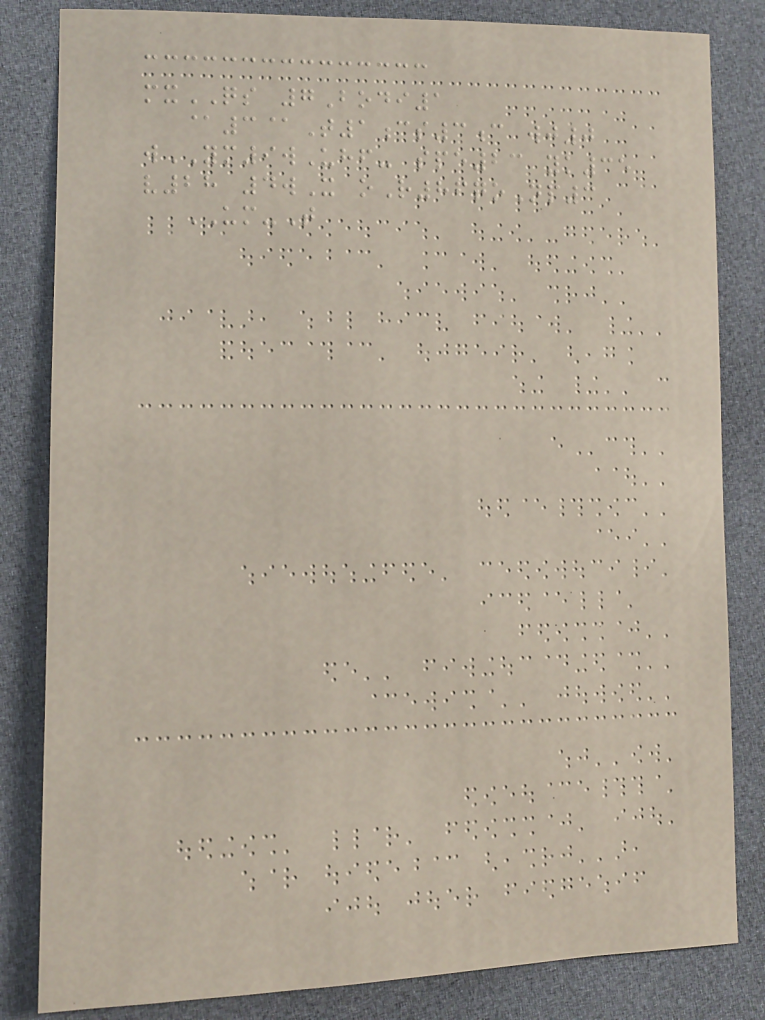mxQS 7Bodi1
@3@T1cs3c wj0
wYM9wUhf- spe23 yk35
v28 4wX oR86qoNp3
UM-T
